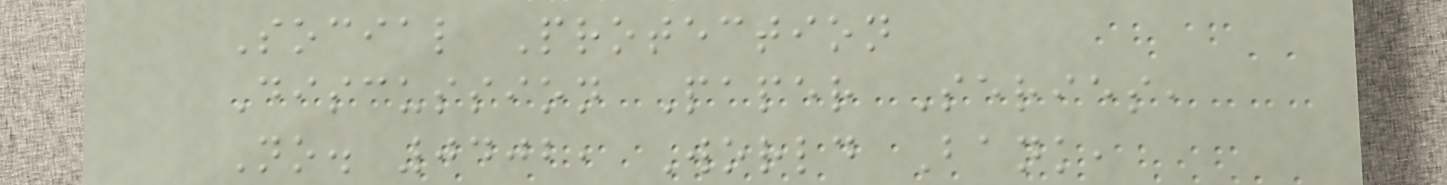Social Protection
Discussion Paper Series,
No. 0402, World Bank,
